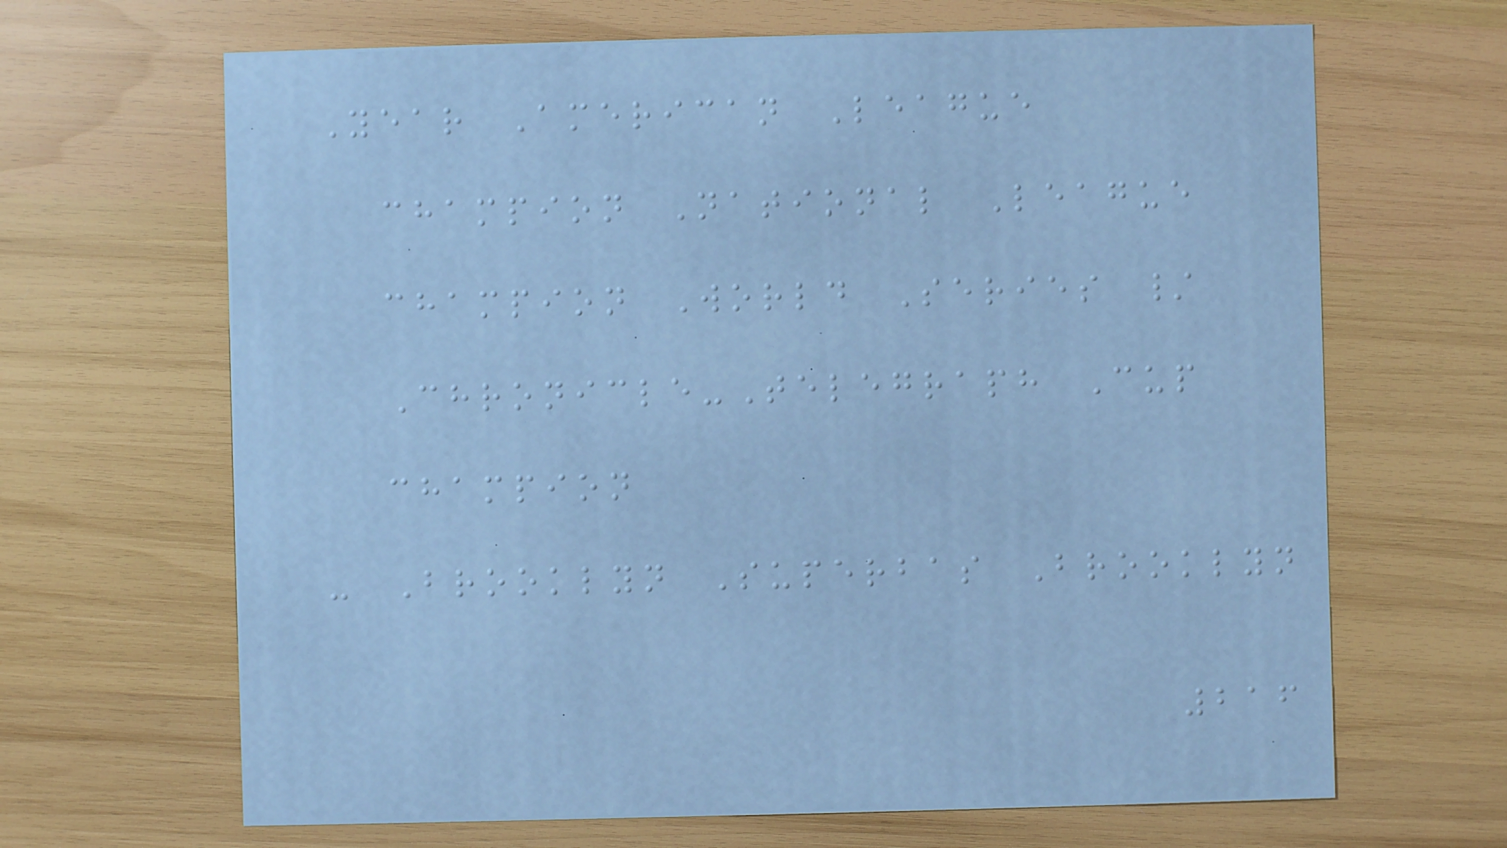Year American League
champion National League
champion World Series /
Chronicle-Telegraph Cup
champion
- Brooklyn Superbas Brooklyn
216
